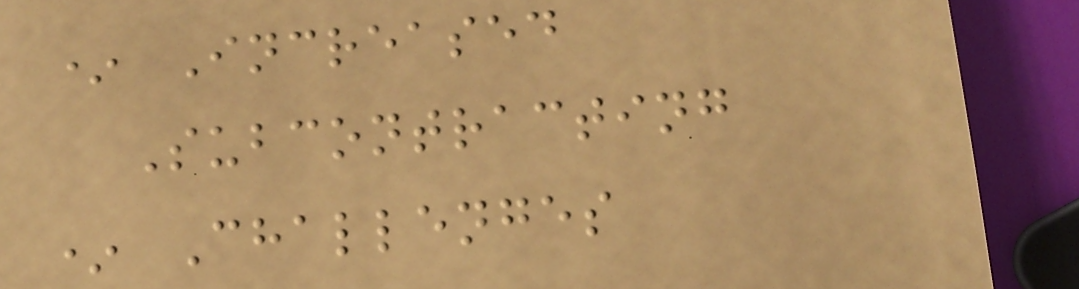* Increased
Subcontracting
* Challenges
